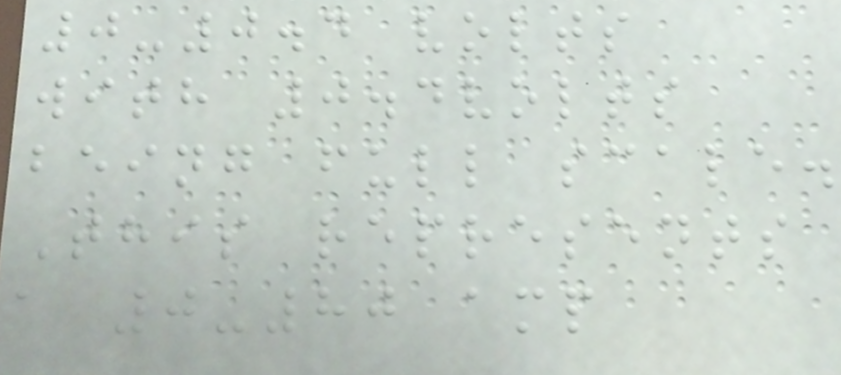0-0.4 volts
with 0.4volts
being full scale.
This represents
a 0-80 amp
